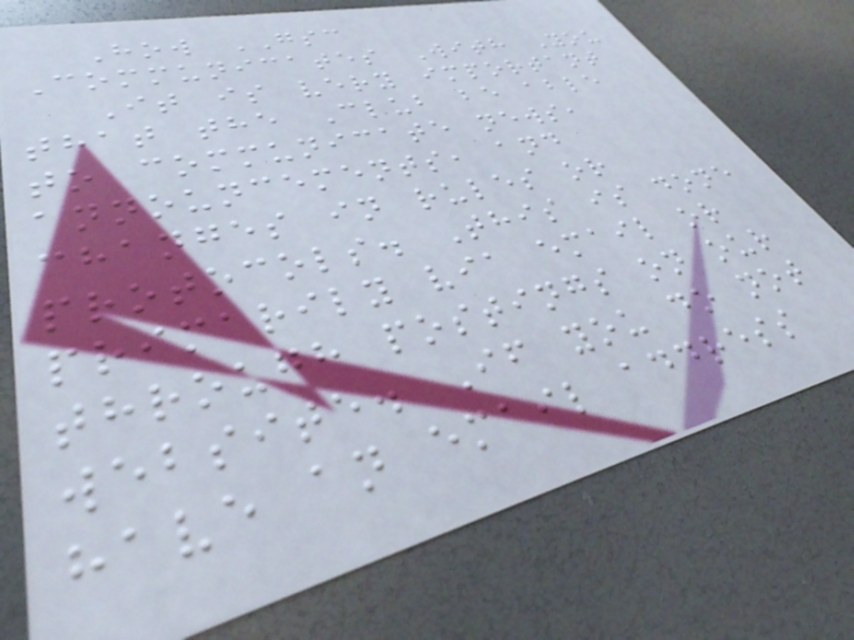How GSC
Communicates With You
It is very important
that the Club be able
to communicate news,
announcements, and
changes in rules or
protocols. This is done
primarily via email or
through postings on our
website. If you do not
have an email address
